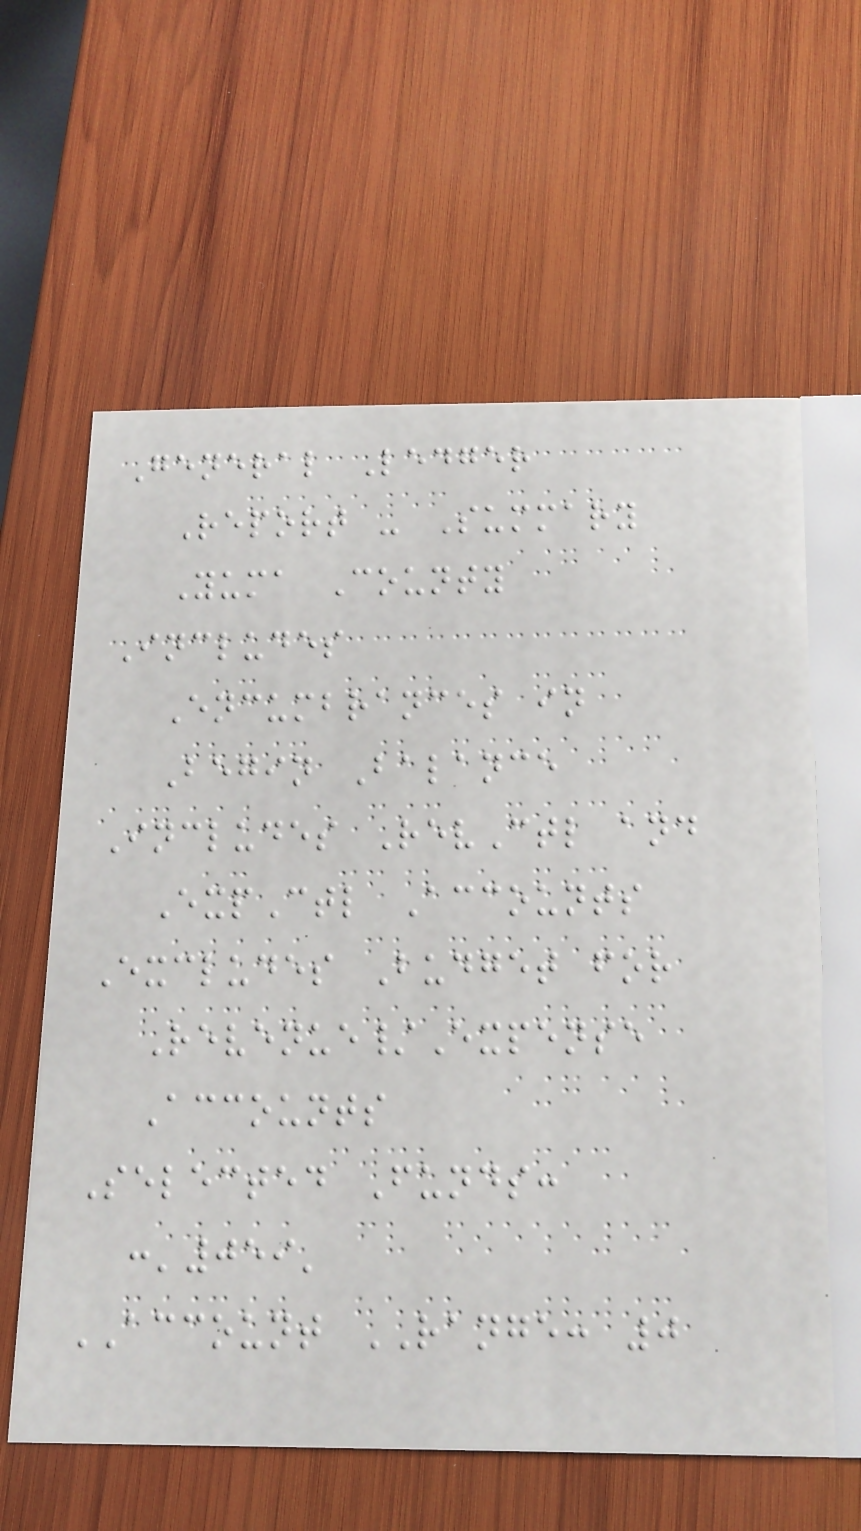General Ledger
Report - Summary
Yuma County
Includes
Encumbrances in
Begin Balance
Includes RevCtl and
ExpCtl Accounts
Excludes Budget for
Revenue/Expense
Accounts
Selected Funds:
:'059'
ACCOUNT RANGE: 0
